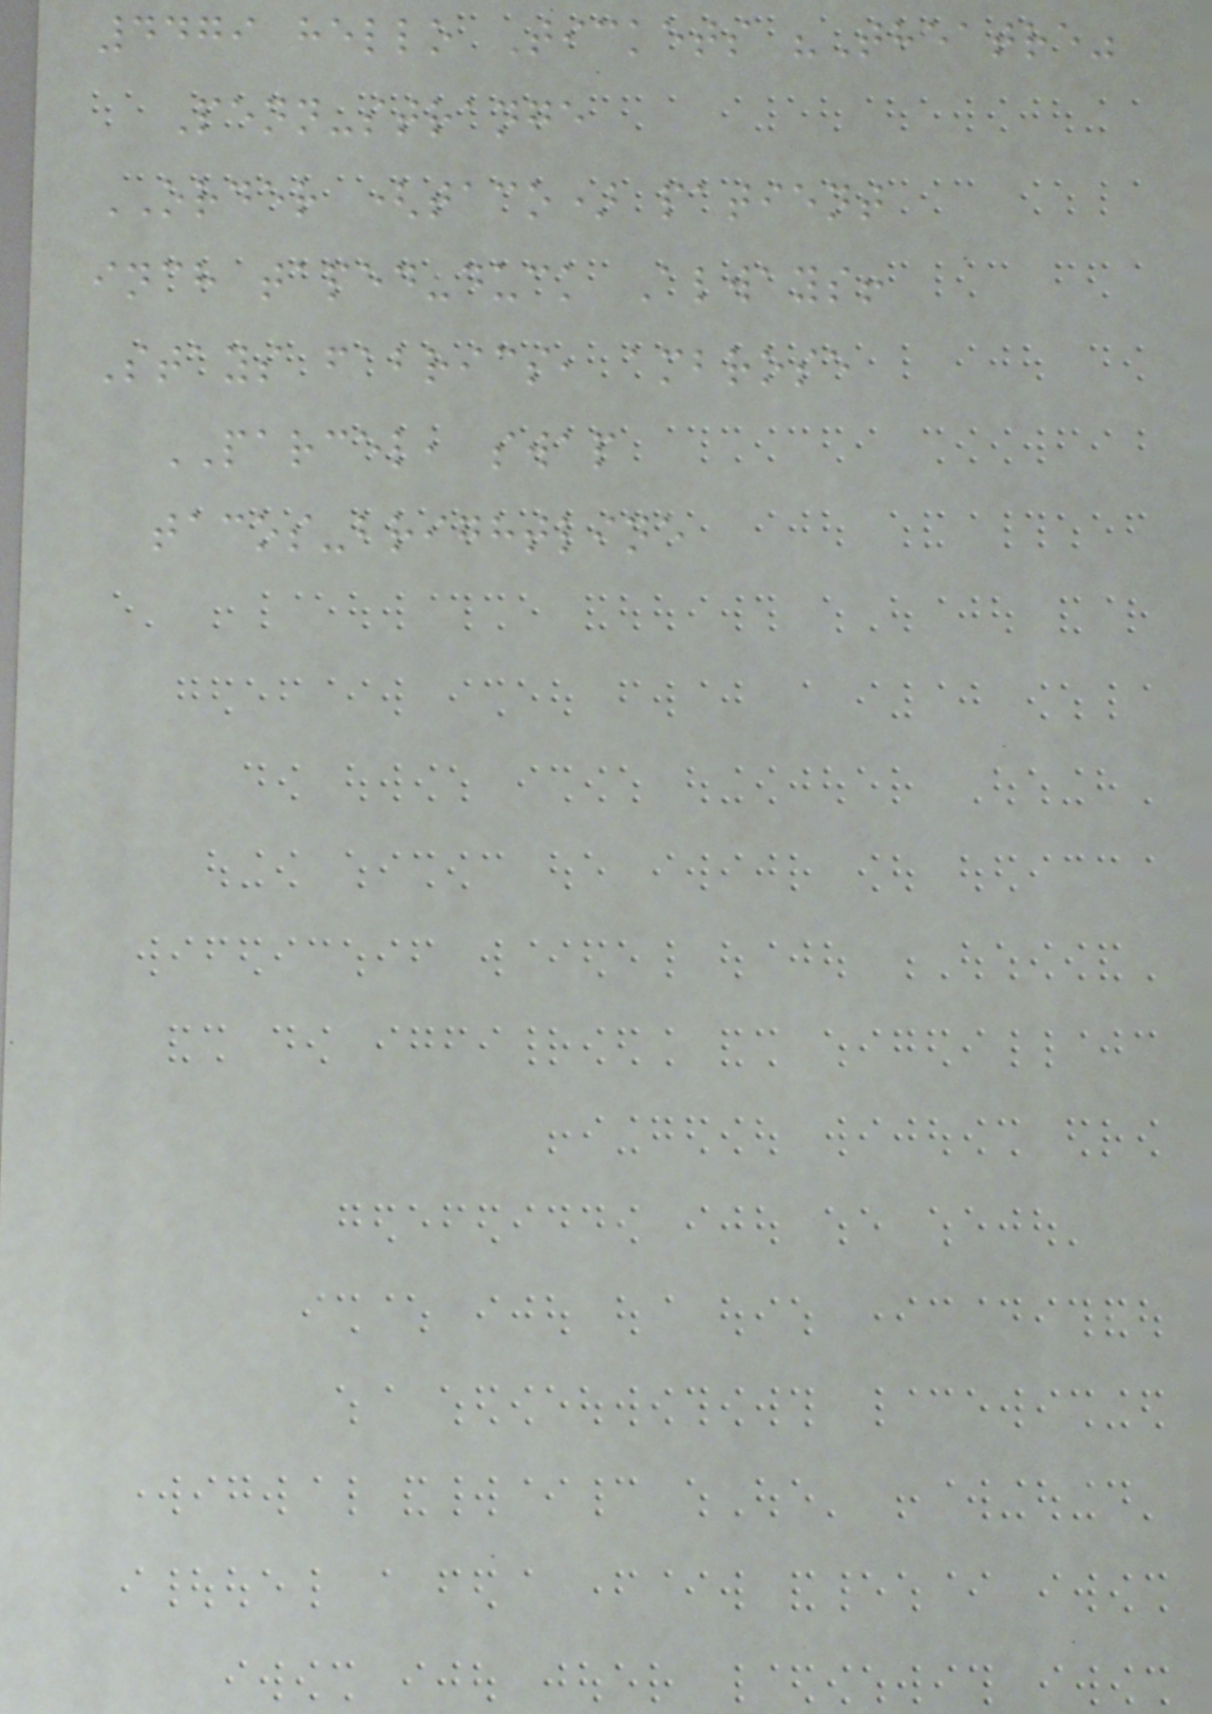4479 hello Tickets "Theatre"
Penn-strange
ORDER (taco) patient
inch taped-duck Always!
Stays fabrics, ambrose
PARCEL, swap
tacos-brightline
